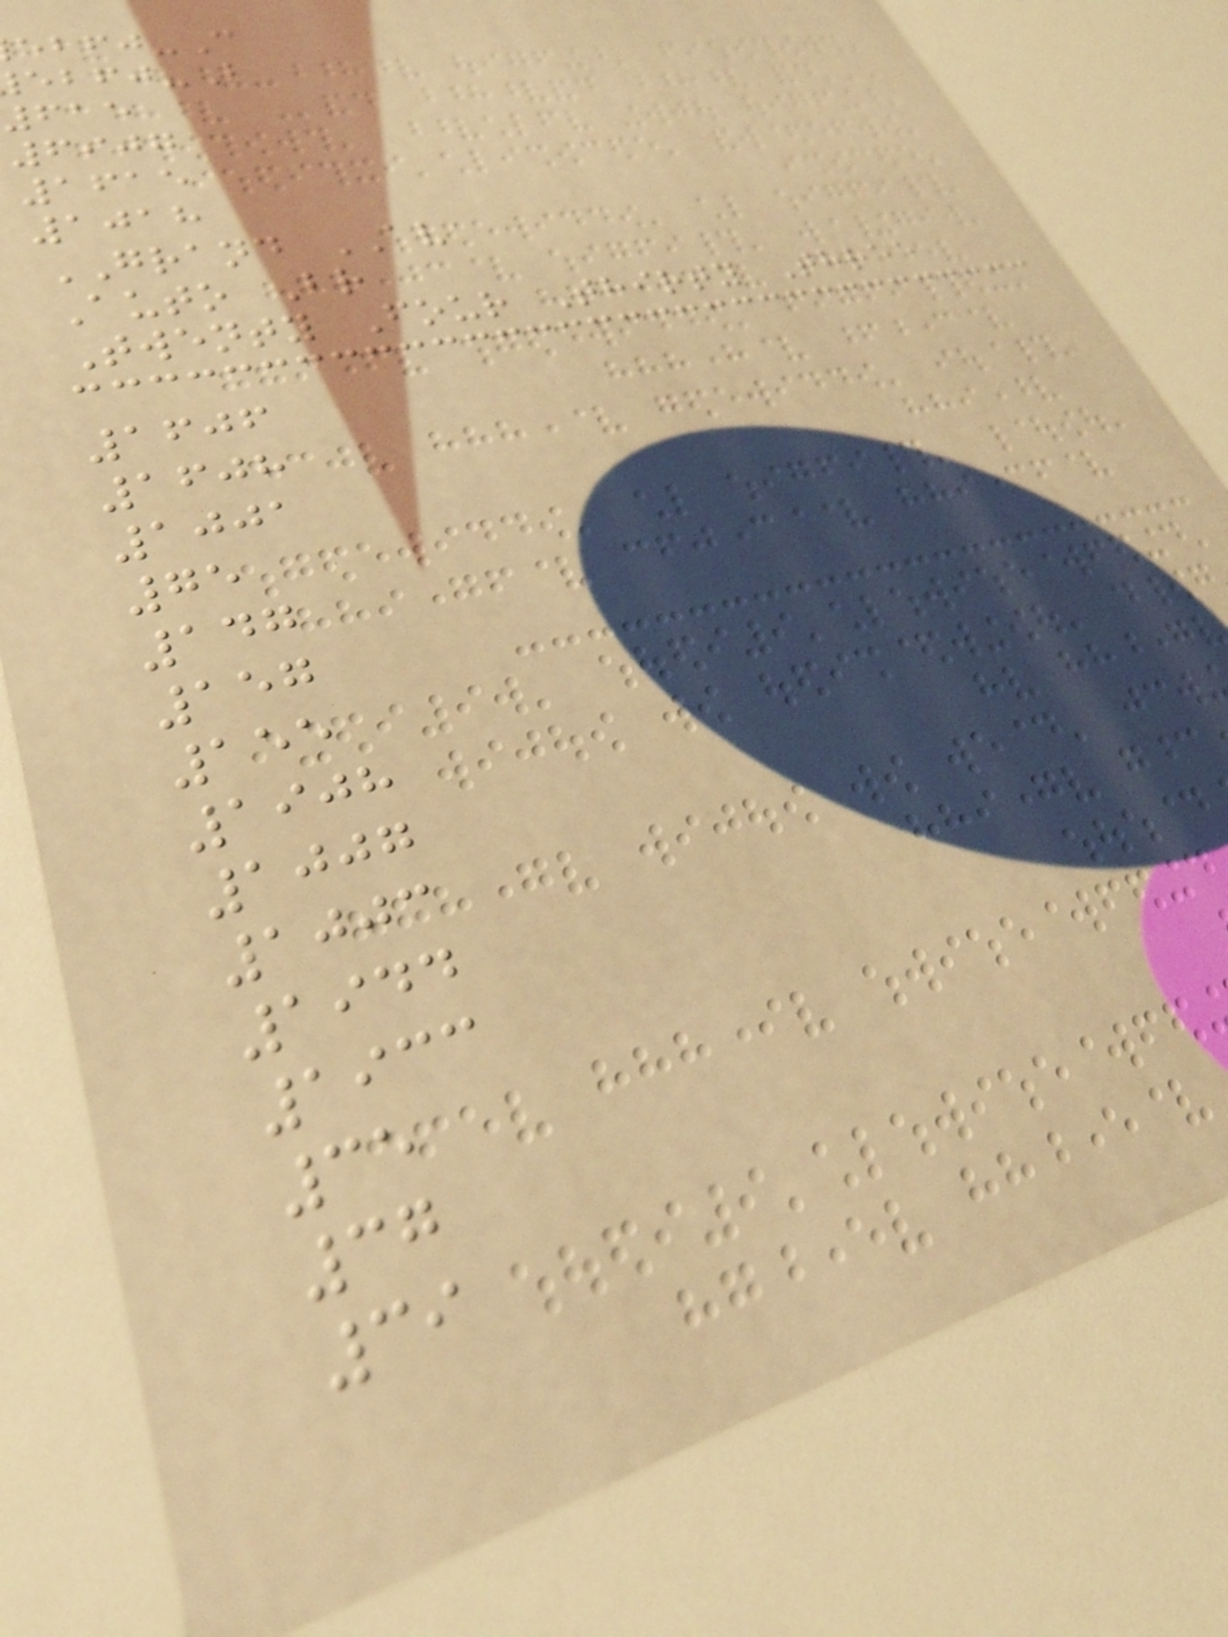6907
1615
1018
GRAND AV
Auto Br
Twenty Four Thirty Three
1606
1608
1001
75
147
157
155
1908
1007
1003
1944
1933
35
37
39
